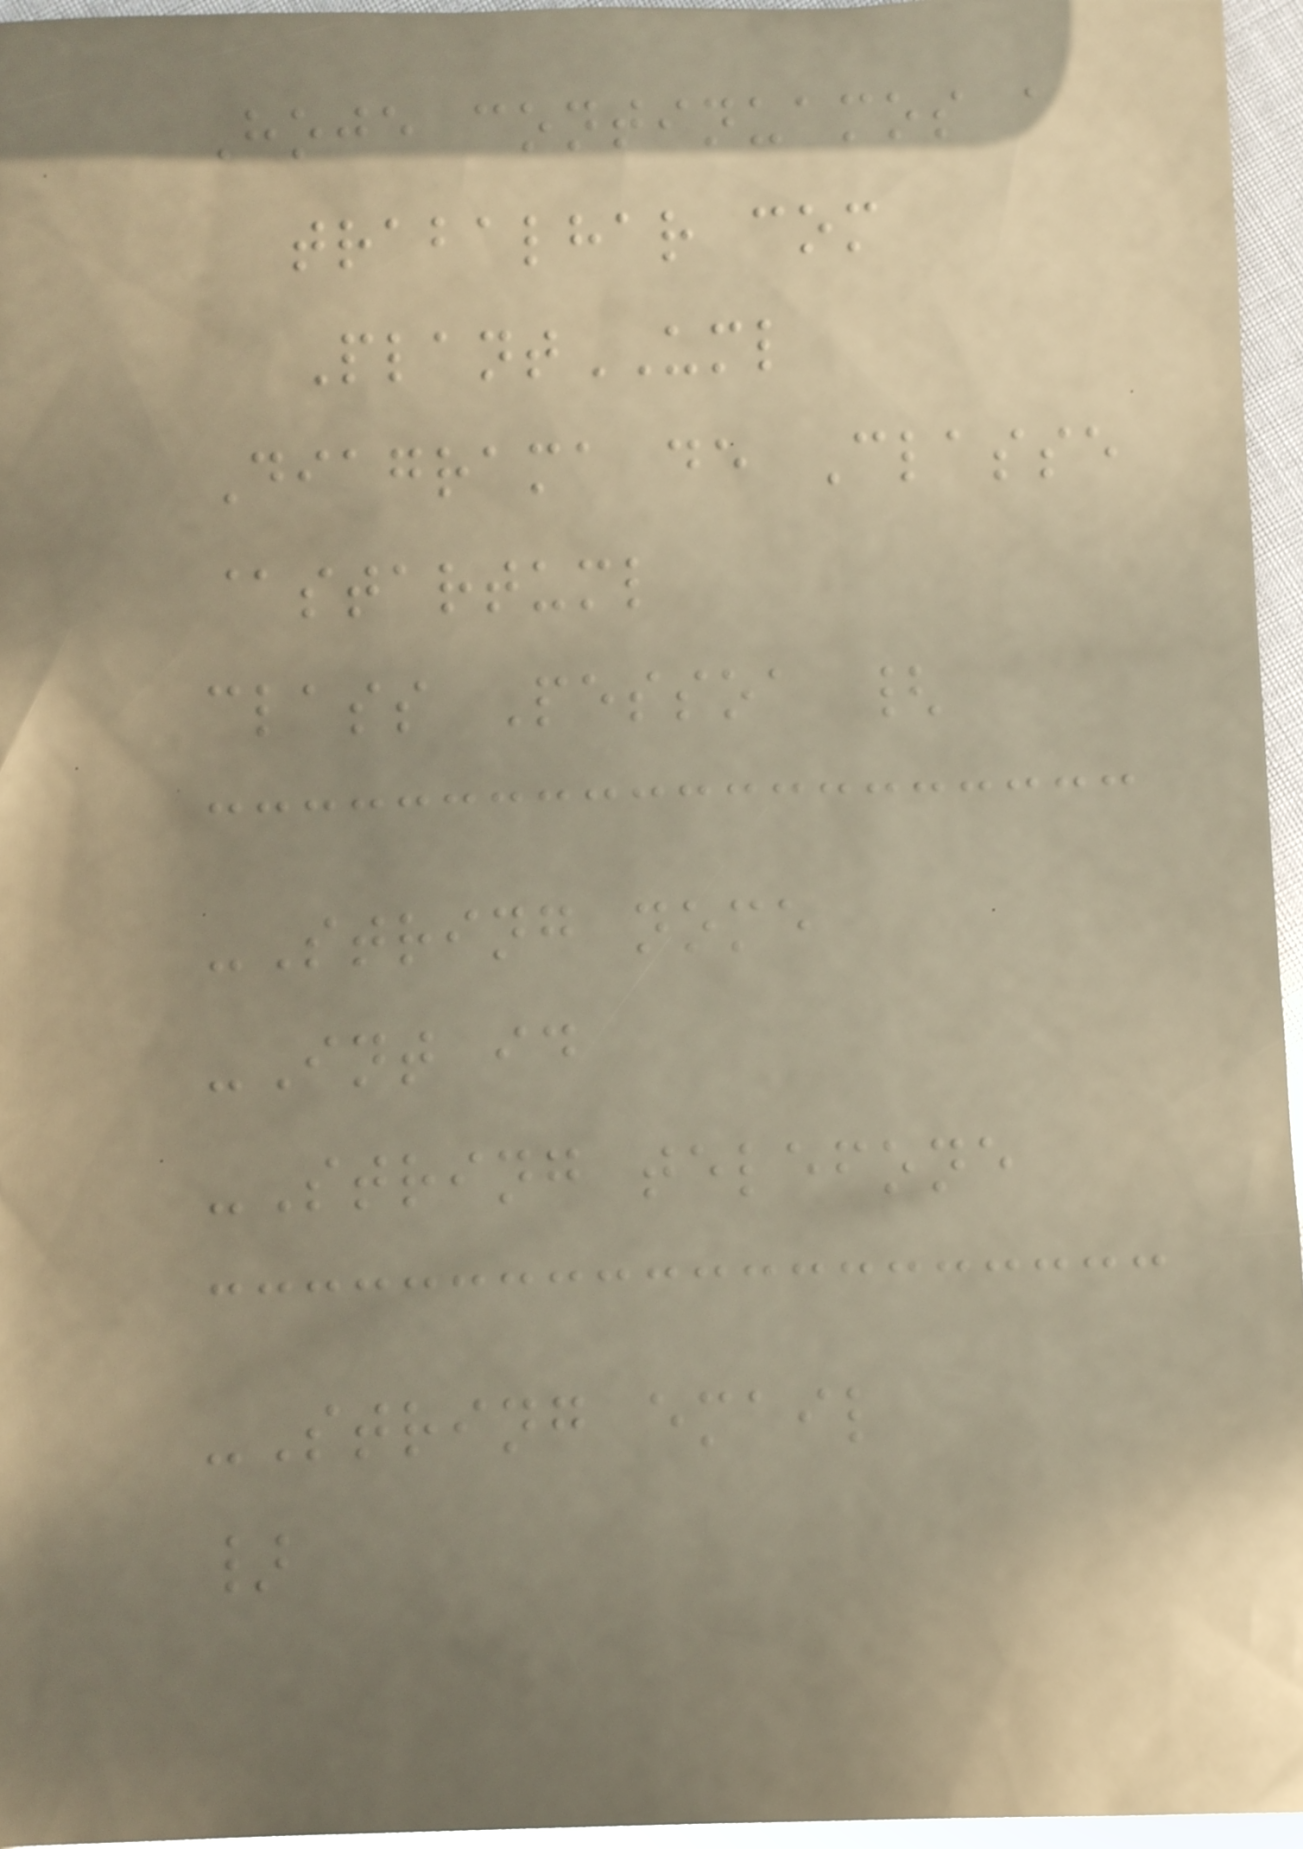Hoje continuamos a
trabalhar com
PlantUML
Diagrama de Classe
@startuml
class Pessoa {
-String nome
-Int id
-String telefone
-String email
}
